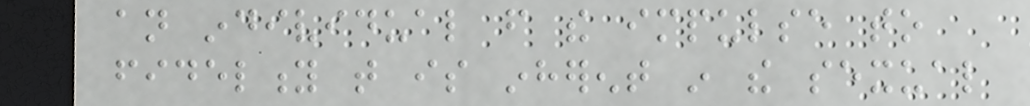an individual from the impulse to
fidelity that is inherent in the sexual
